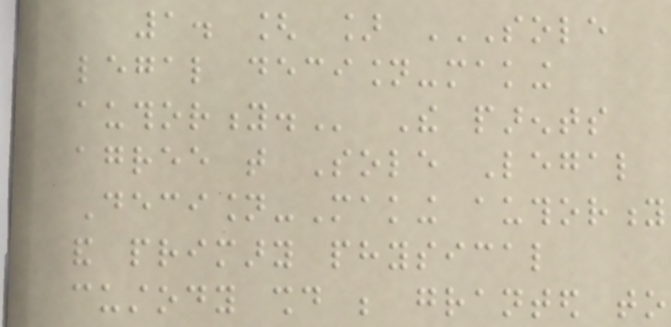1. [ ] SOLE
LEGAL DECISION-MAKING
AUTHORITY. The parents
agree that Sole Legal
Decision-Making authority
and primary physical
custody should be granted to
